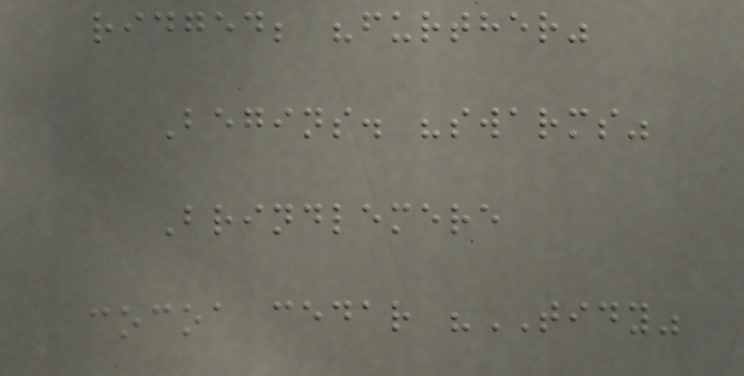ridged; "further"
Begins. "swarms"
Brindlemere
cocoa cedar "TIDY"
